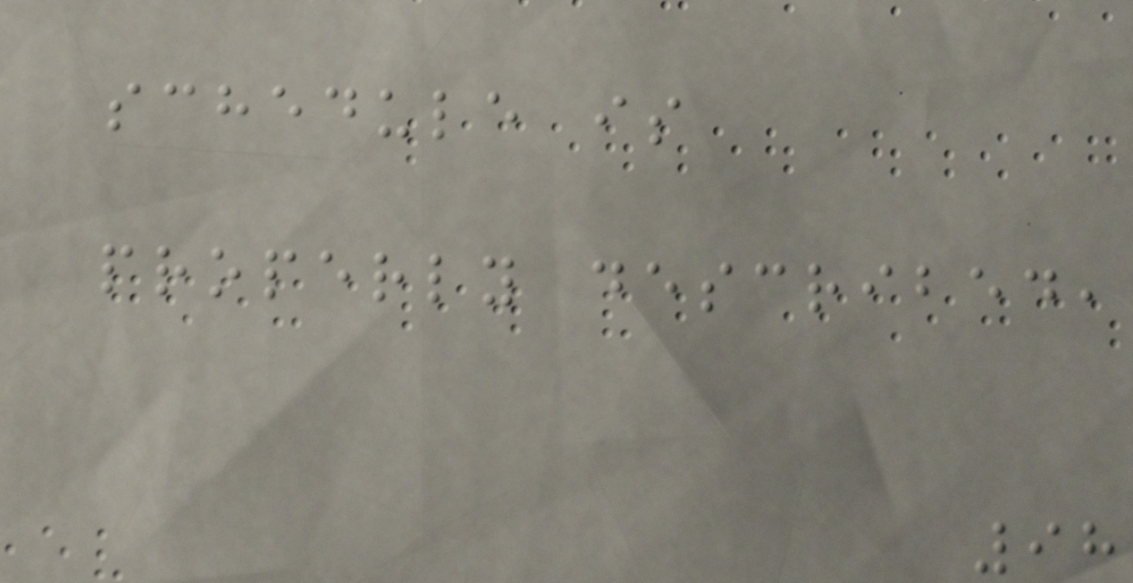schedule is
properly described,
98
